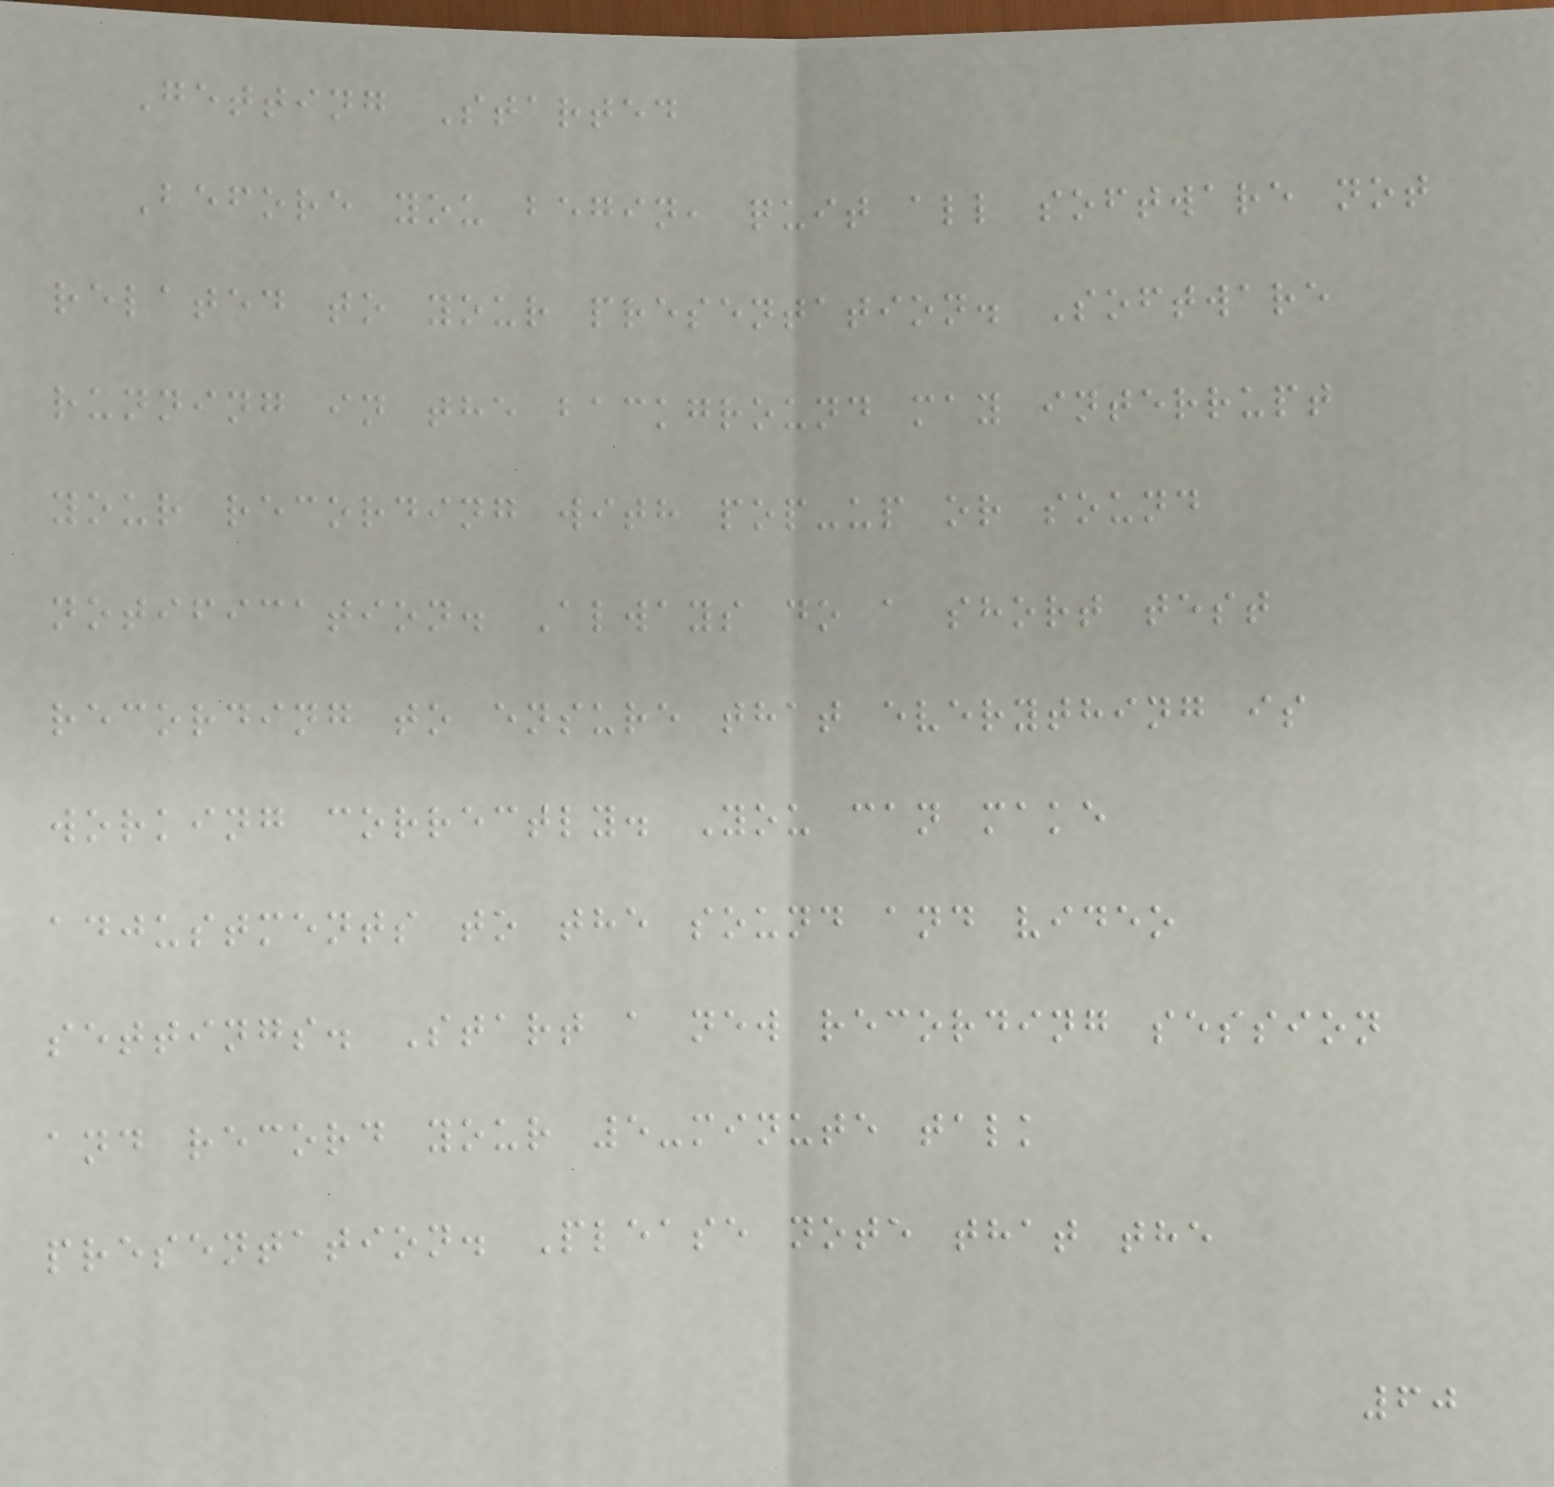Getting Started
Before you begin, quit all software not
related to your presentation. Software
running in the background may interrupt
your recording with pop-up or sound
notification. Always do a short test
recording to ensure that everything is
working correctly. You can make
adjustments to the sound and video
settings. Start a new recording session
and record your 5-minute talk
presentation. Please note that the
60
